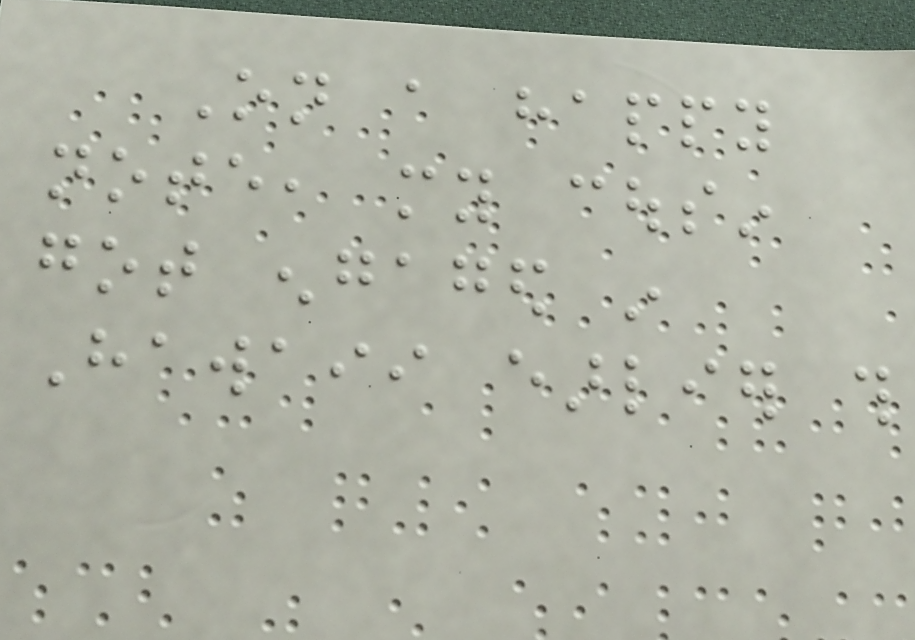On a happy
note, my cousin
got engaged in
Hawaii earlier this
